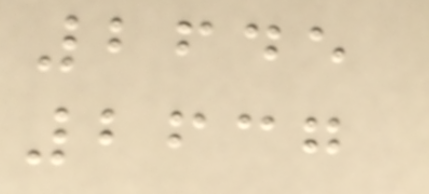2645
2637
